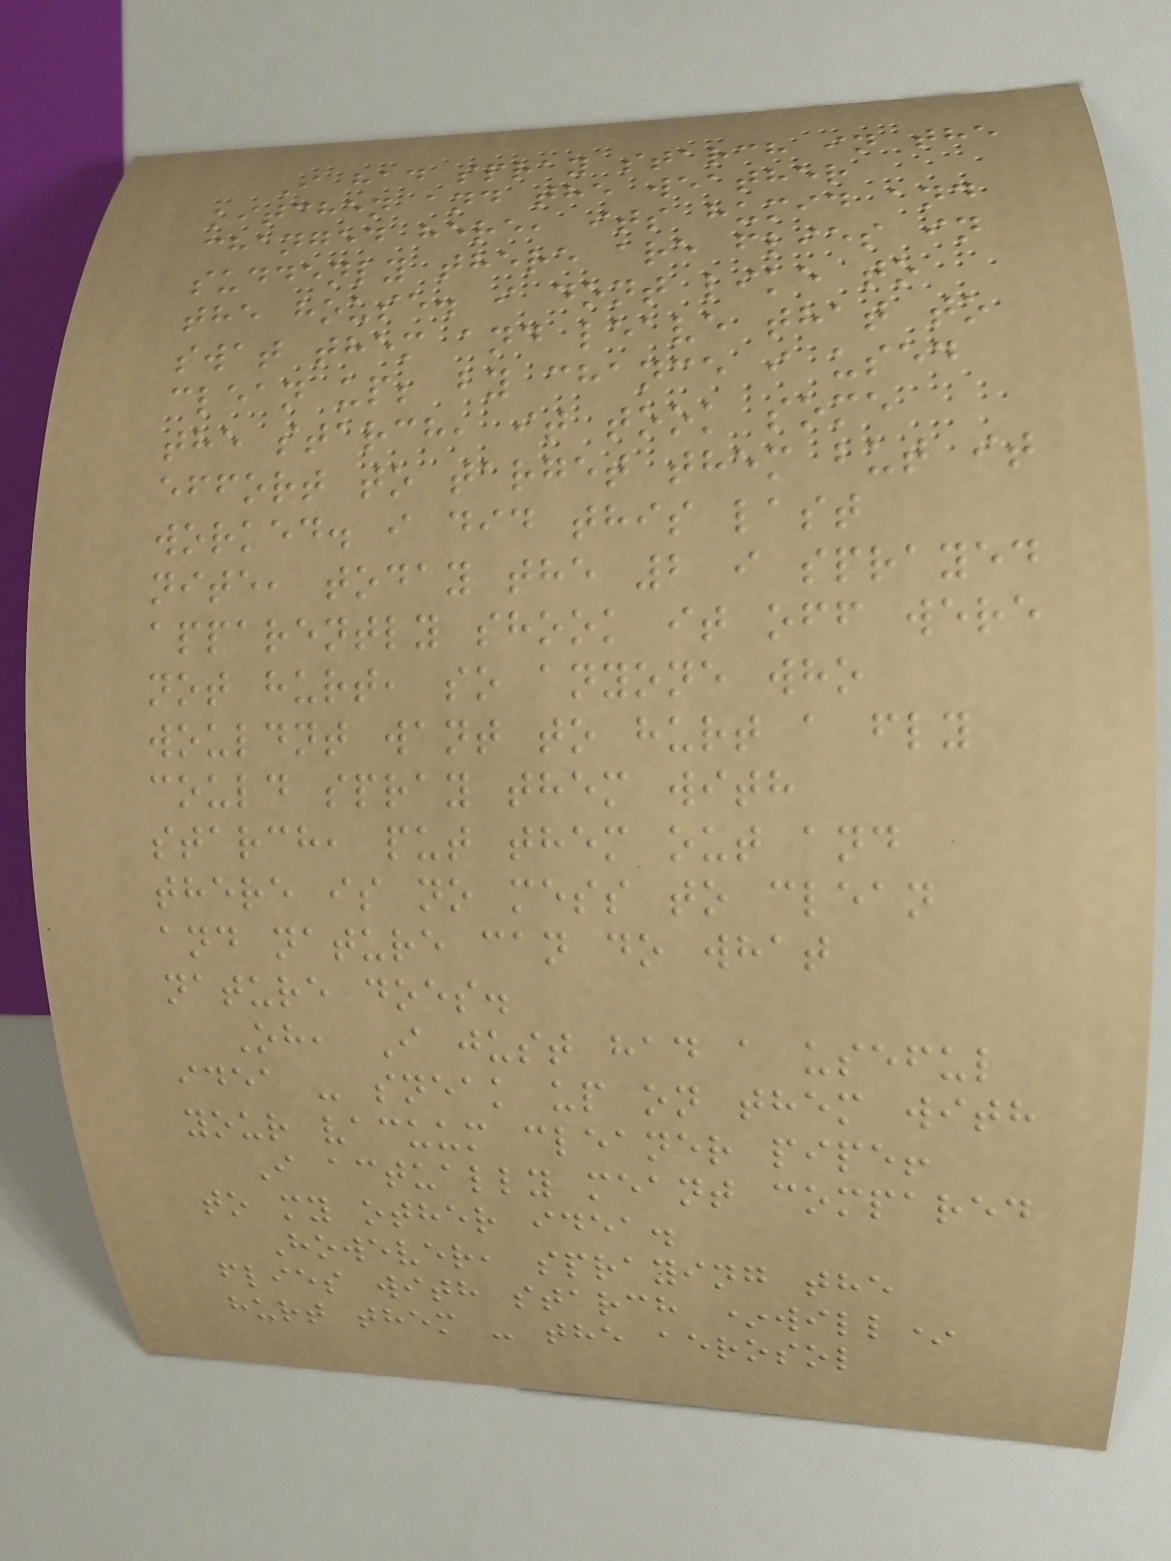I had spray starch in the
kitchen and the weather
changed here, its humid and
suddenly there are flies in
the house. i dont like to
swat them and leave that to
clean up; by chance i used
the starch, it took some
effort to target them but it
worked. i did this last
nite, today the 2 i sprayed
apparently shook it off were
not hurt, so anyone who
wouldnt want to hurt a fly
could spray them with
starch, put them out and
there is no mess to clean
and nature can do what
nature does.
Oh, I just had a useful
idea - sneak up on them with
your vacuum cleaner pipe!
I actually meant compared
to my other idea.
However, spraying the
flies with starch *will*
hurt them - the aerosol
